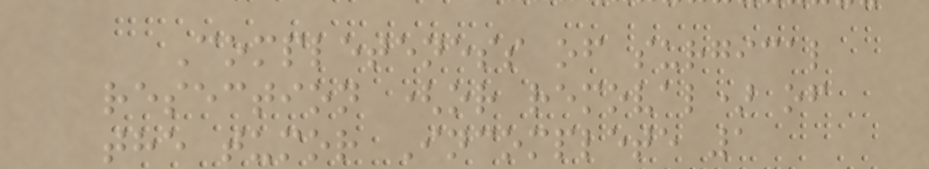Completeness of surgical
resection (or removal) of
the tumor Incomplete 1
